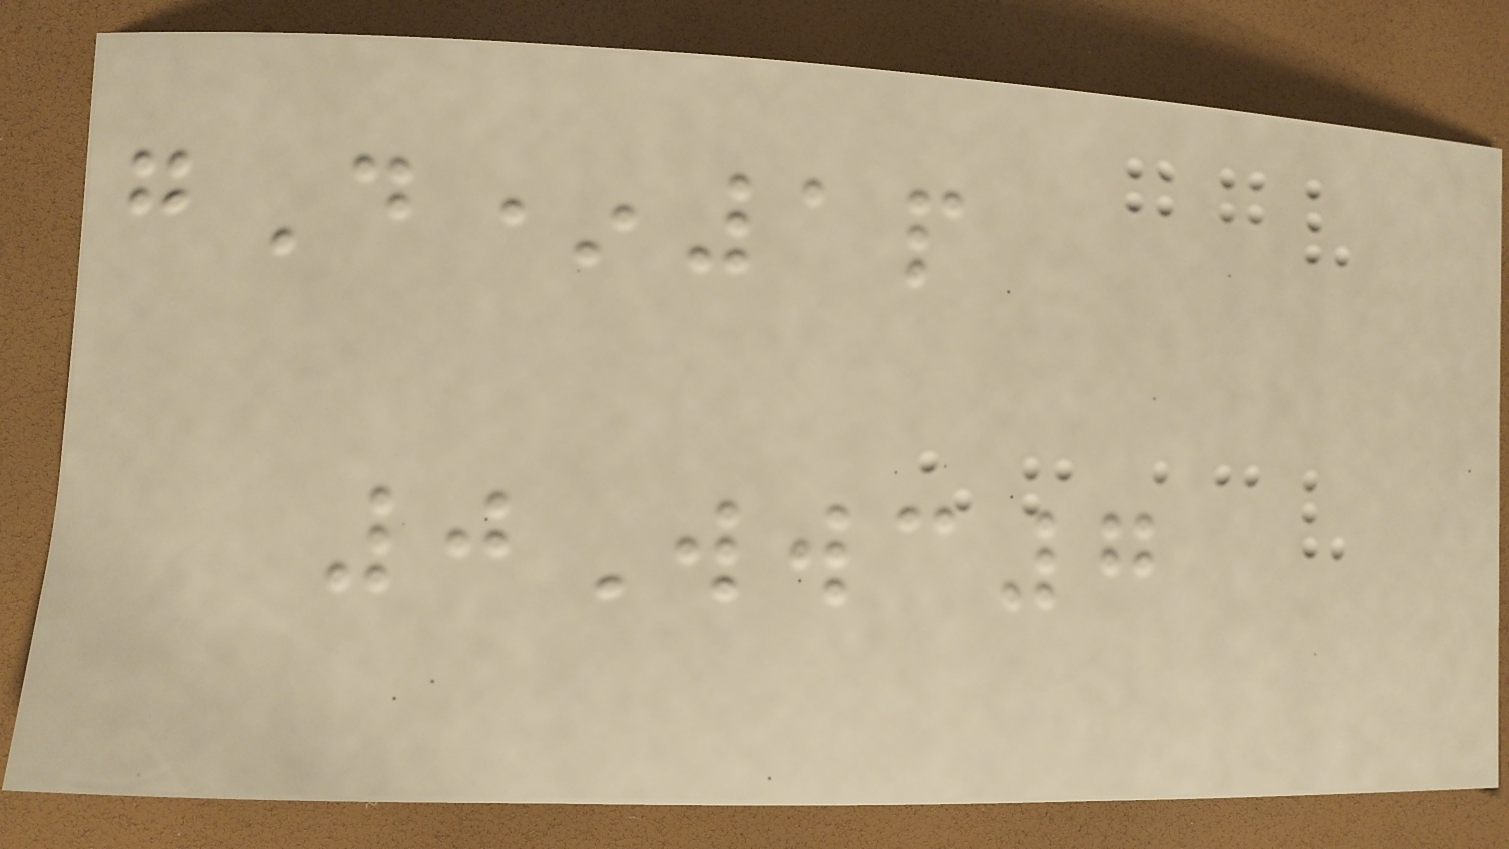gD*1p
0Wwc7
